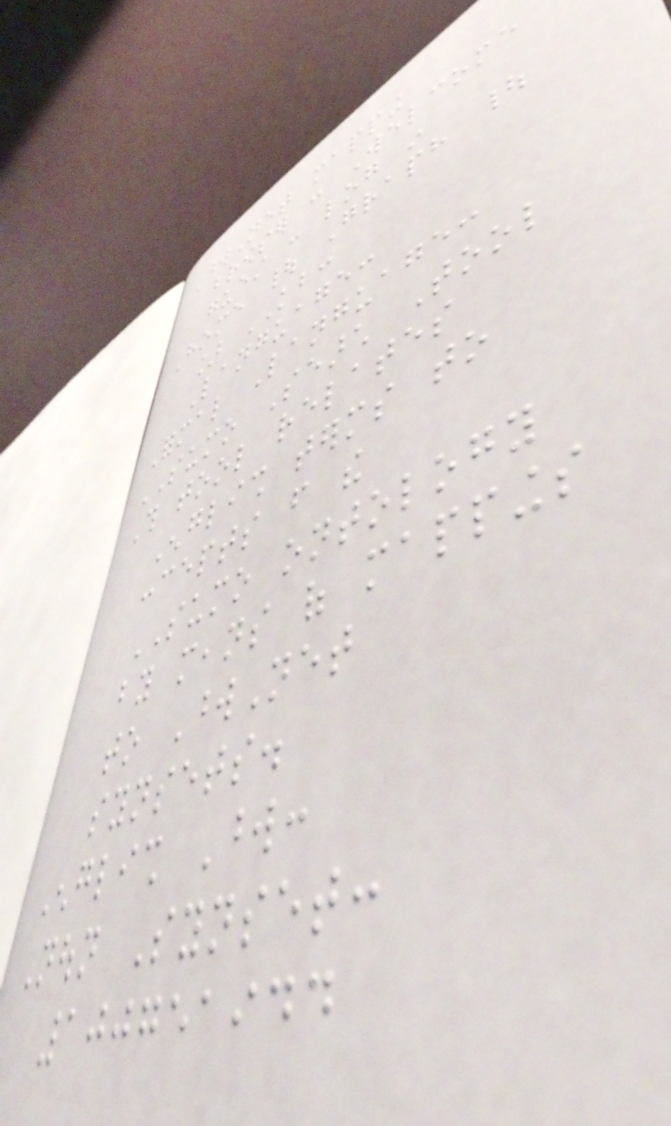WordNet mapping
browser : Welcome
guest : log in
Home | Graph |
] KB:
Language:
Formal Language:
SUMO Search Tool
This tool relates
English terms to
concepts from the
SUMO ontology
by means of mappings
to WordNet
synsets.
English Word:
Noun Synset:
100751944
